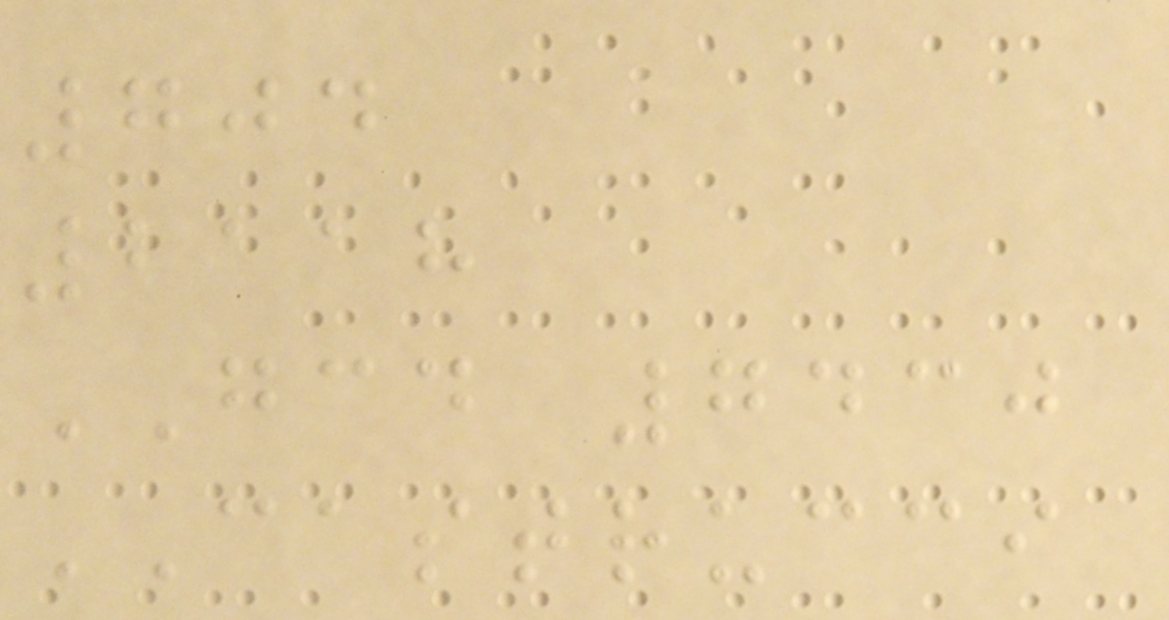704
2118
GCD 7430
CASTRUCCI
